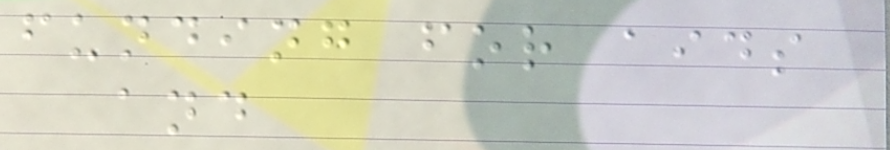funding for aids
and
